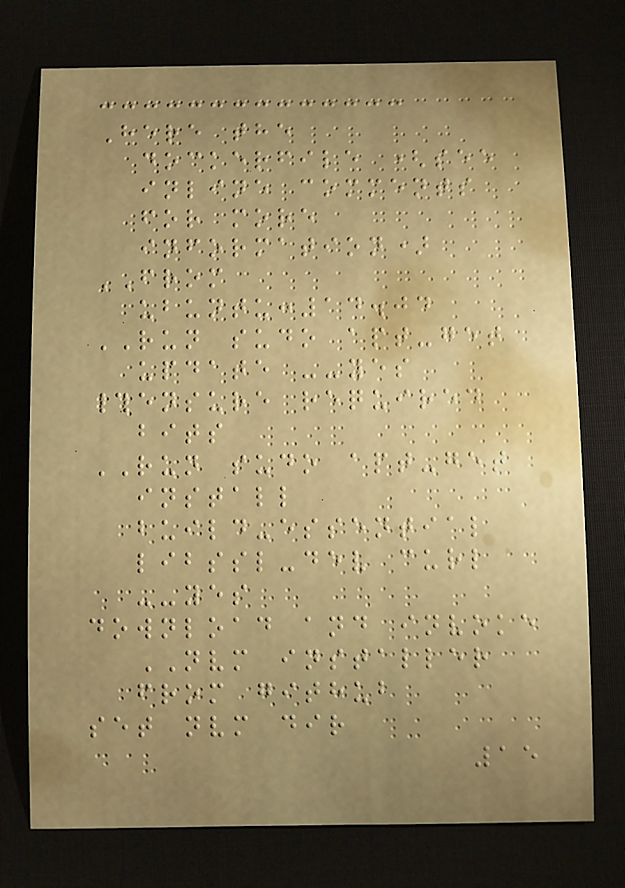Here the
dockerfile (see
inline comments
for more
information)
FROM
ubuntu:14.04
RUN sudo apt-get
update --yes
#ensure required
bits
RUN sudo apt-get
install
build-essential
libssl-dev curl
--yes
download and invoke
NVM installer
from github
set nvm dir
15
